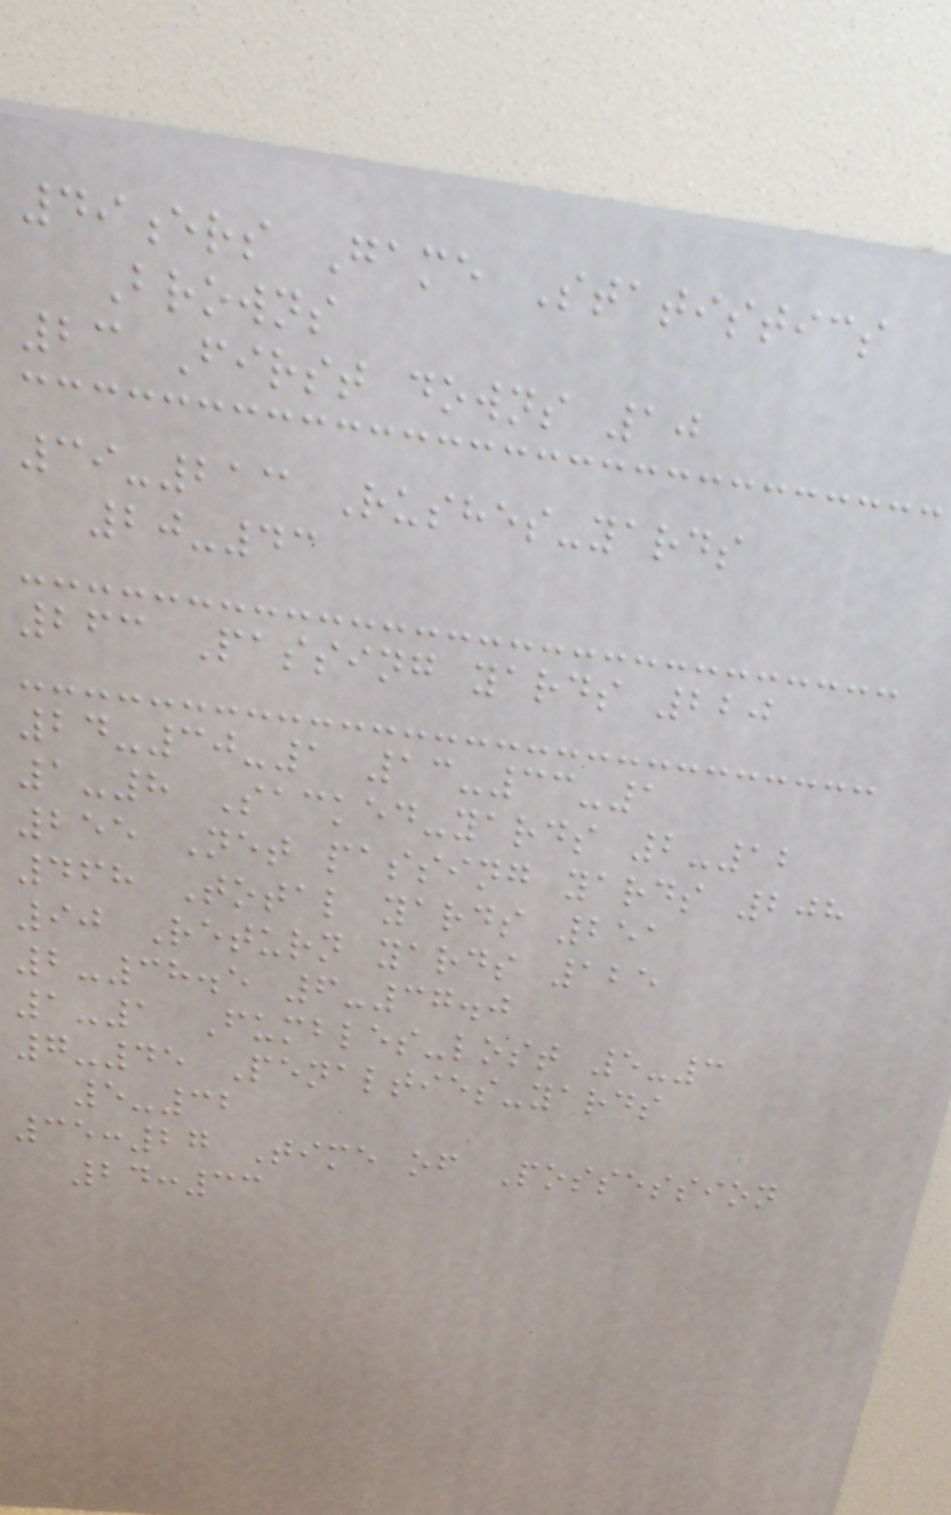49ers Game Statistics
Browns
23 First downs 10
39-213 Rushes-yards
20-43
263 Passing yards 220
24-30-1 13-33-1
1-8 Sacked-yards 2-12
255 Net passing yards 208
468 Total yards 251
90 Return yards 125
2-38.5 6-37.0
1-1 Fumbles-lost 5-3
7-45 Penalties-yards
5-32
35:27 Time of Possession
24:33
